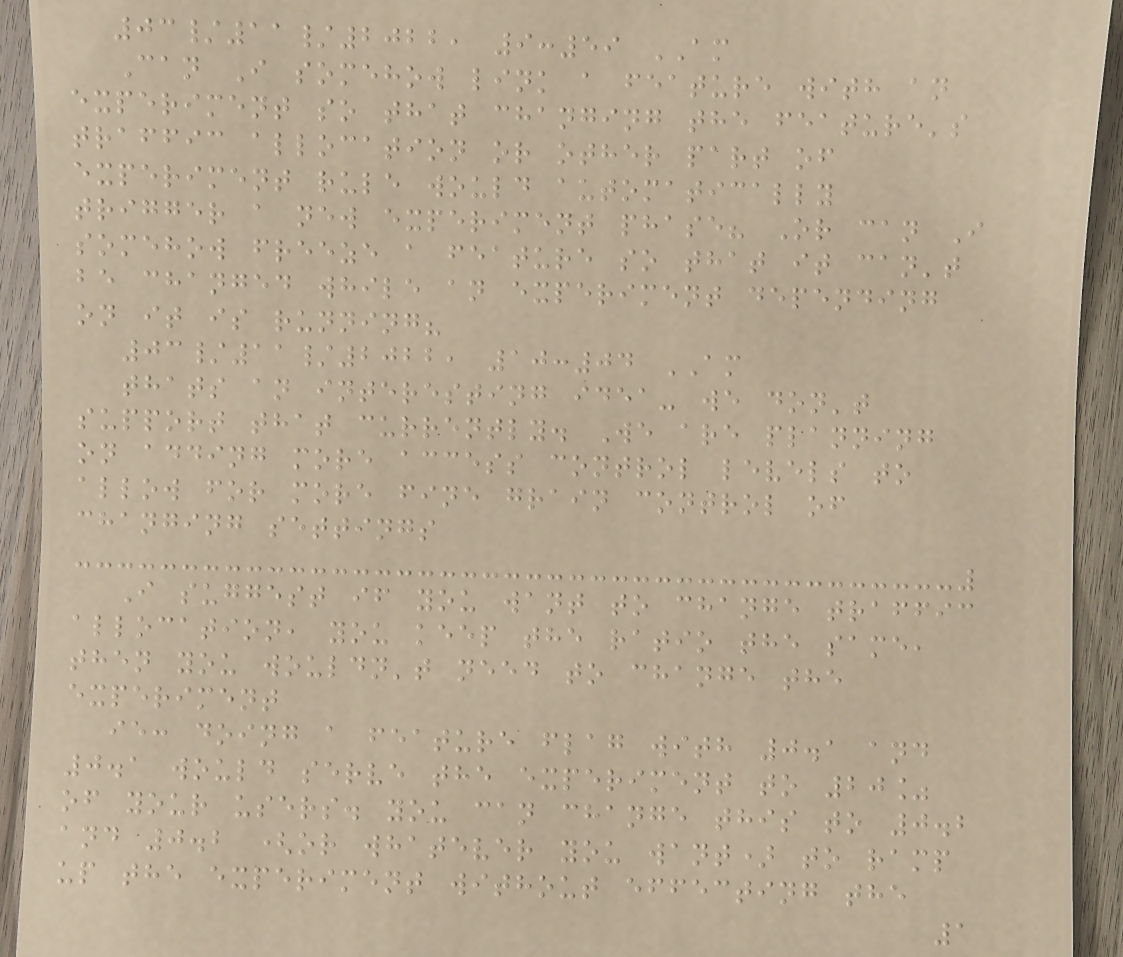03/11/2022, 9:59 AM
Can I somehow link a feature with an
experiment so that changing the feature's
traffic allocation or other part of
experiment rule would automatically
trigger a new experiment phase? Or can I
somehow freeze a feature so that it can't
be changed while an experiment depending
on it is running?
03/11/2022, 10:04 AM
thats an interesting idea- we don't
support that currently. We are planning
on adding more access control levels to
allow for more fine grain control of
changing settings
I suggest if you want to change traffic
allocation, you keep the ratio the same,
then you wouldn't need to change the
experiment
ie: doing a feature flag with 0.1 and
0.1 would serve the experiment to 20%
of your users. you can change this to 0.2
and 0.2 (or whatever you want) to ramp
up the experiment without effecting the
1
